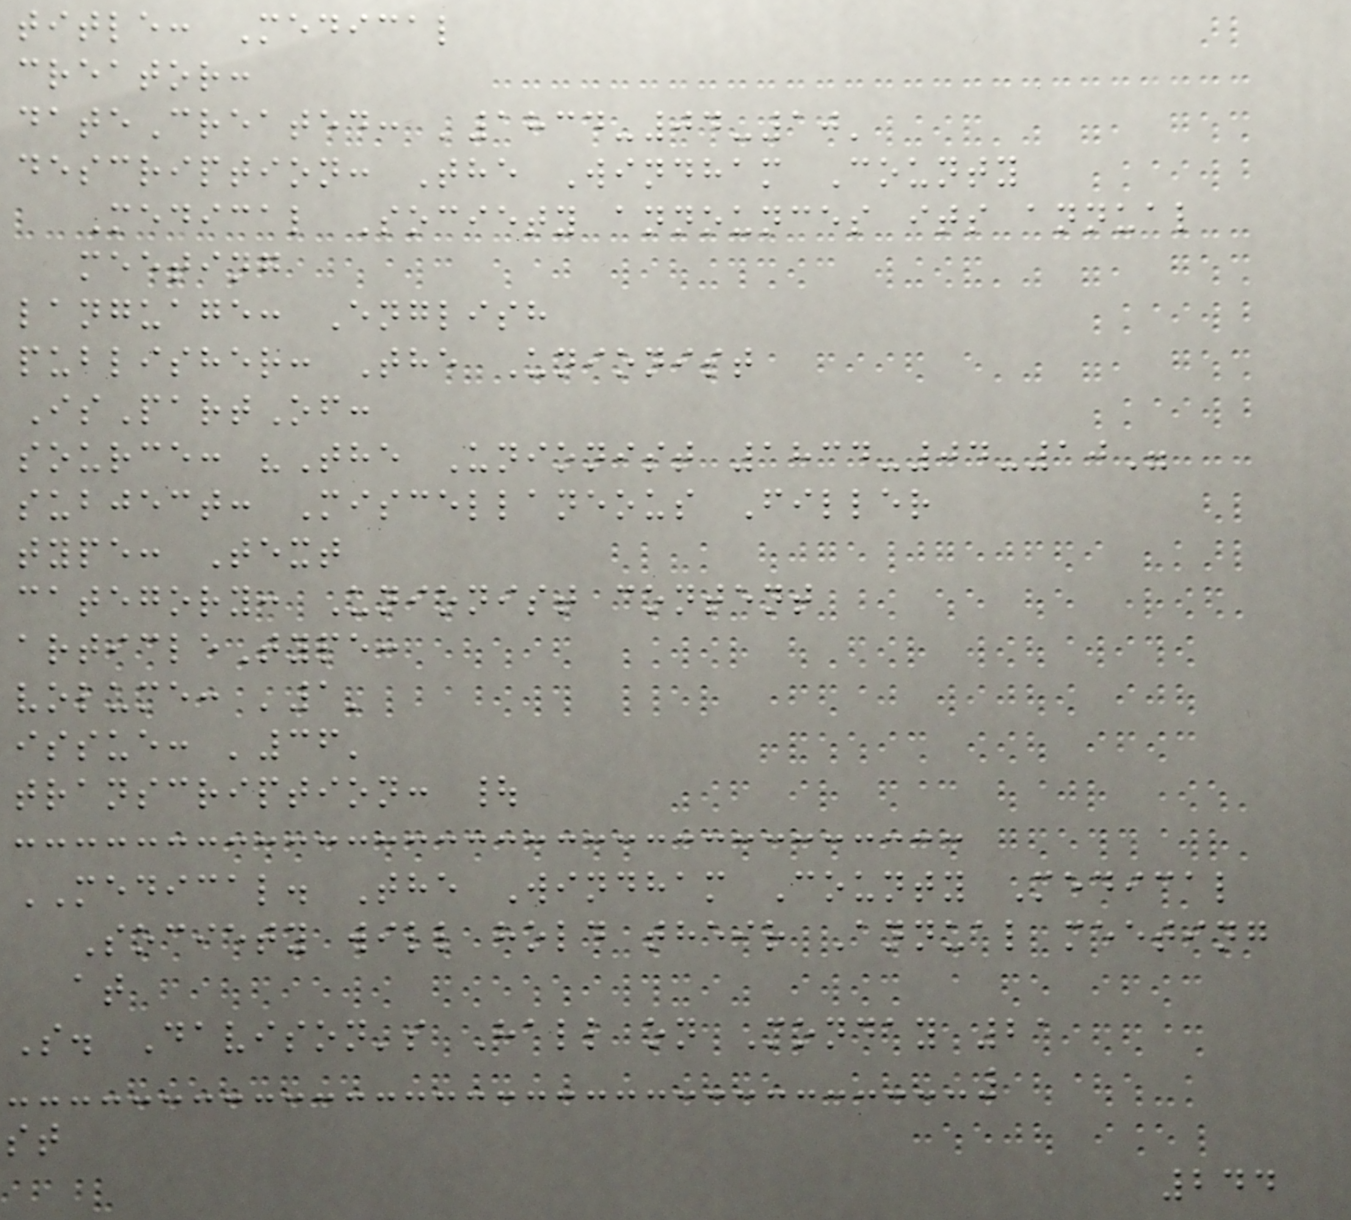title: Medical
creator:
dateCreated: '1834-04-10'
description: The Windham County
Medical Society announces its annual
meeting
language: English
publisher: The Unionist
IsPartOf:
source: "The Unionist 1834-04-10"
subject: Miscellaneous Filler
type: Text
category: Unionist content
articleType:
volume: '1'
issue: '36'
transcription: |
MEDICAL. The Windham County Medical
Society will hold their Annual meeting
at
S. Davison's Hall on Monday 21
st
244
